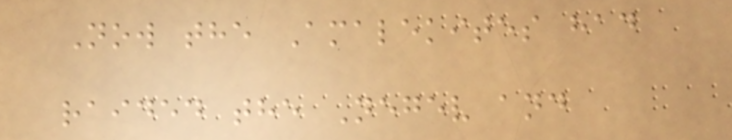Now the Amalekites had
raided the Negev and
